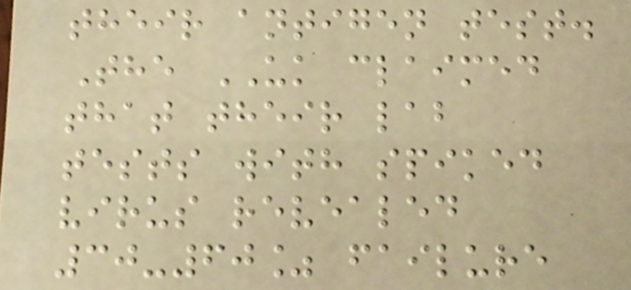their antigen test.
The UK claimed
that their lab
tests with spiked
virus revealed
30-60% failure
